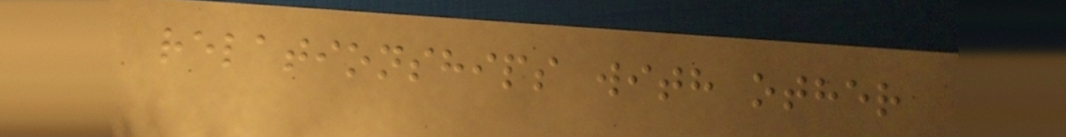relationships with other
